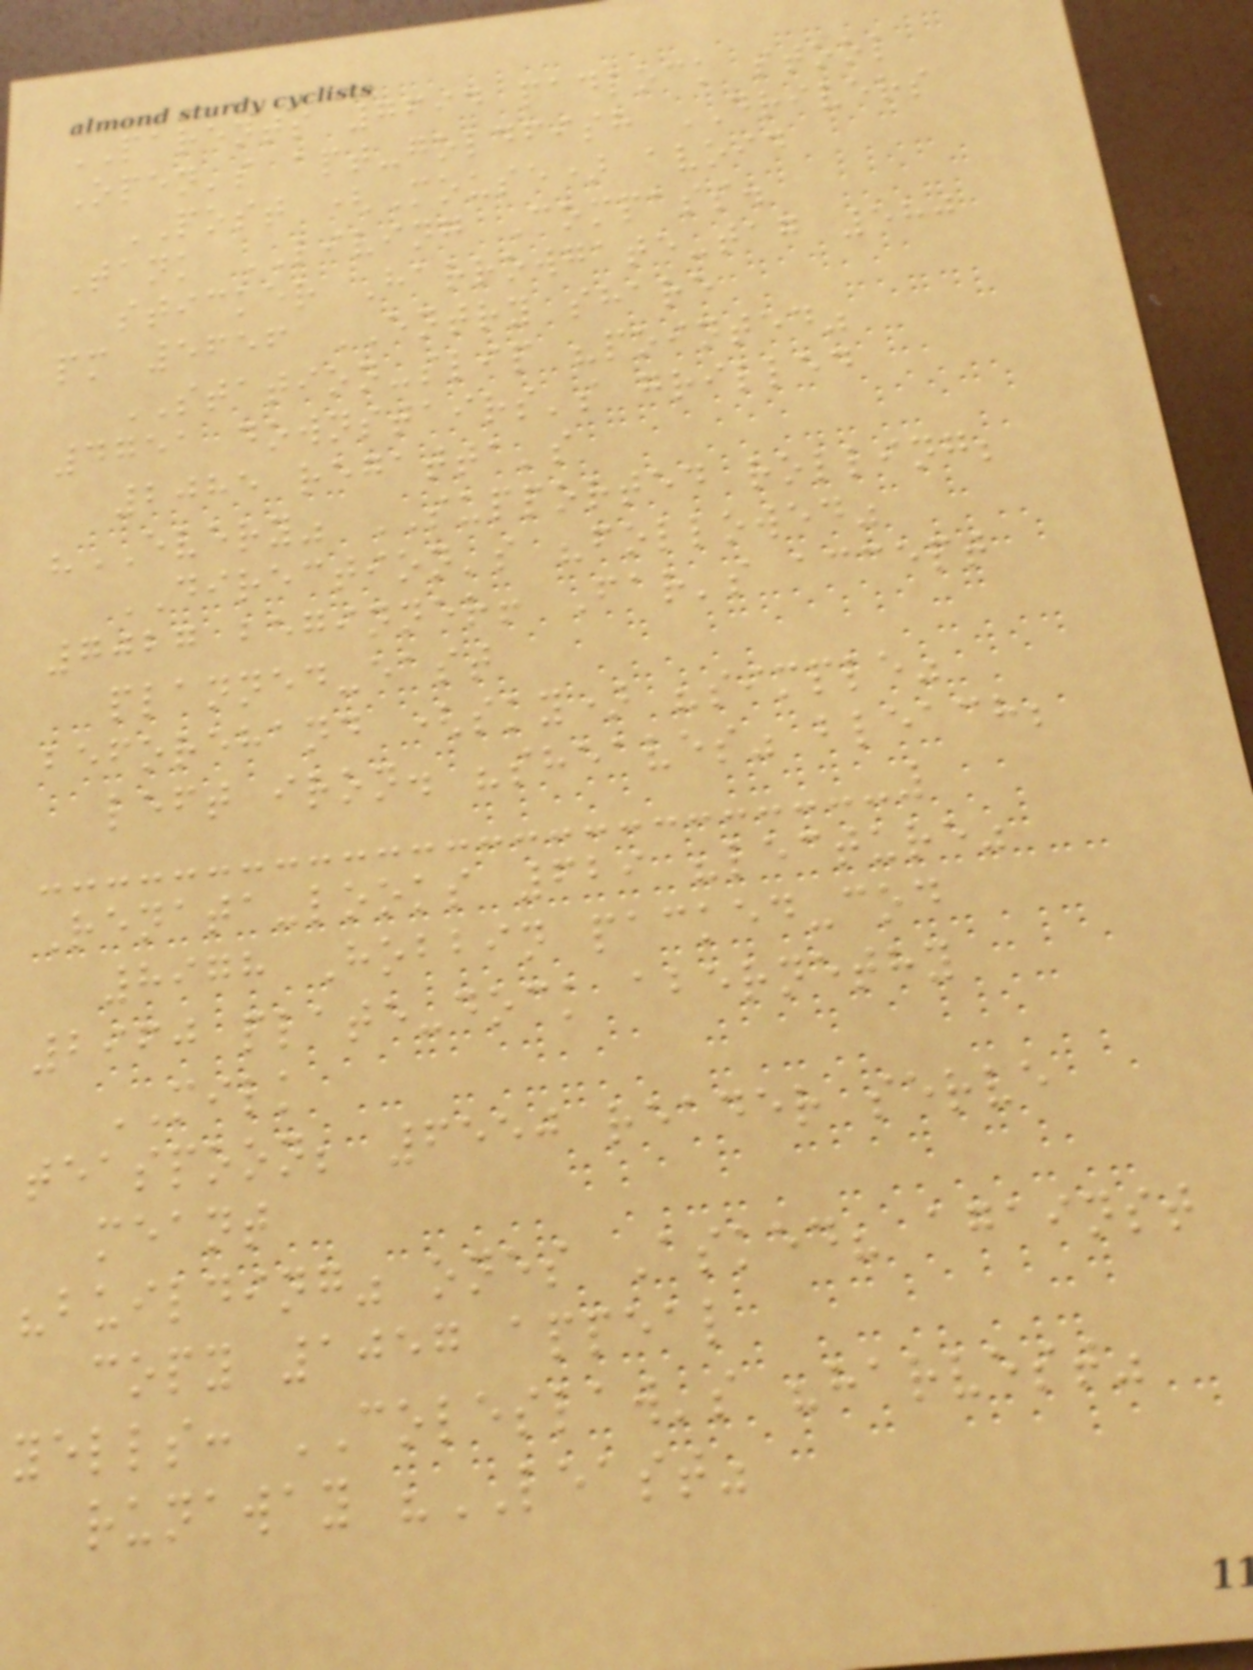PARENTS 7694 padlock stool
Open's apt-goldfish DRIVERS
POST (Mouse) avoid
Tank LIVING Compass.
sticker Harrowgate-tag 580
pm 5656 ENTRY share
STATION-slip "pointed"
4751 downstairs's grilled
2085 regatta's
"EVERY" SUPPORTED rolling;
DIRECTION's "followed"
7027 beginner! Far's accept
planned-east
beforehand (sky) "simple"
left iron. "sheaves" bleach;
Renata-looks 629 "lecture"
8978 Hobbin packed-cod
2960 plate-dock abernethy
MILK
teaspoon; 6550 reader serve
meant
"building" ones Asked? against
copy 1057 appeal
yells: COLESLAW's "harvest"
runaway "LEAST"
